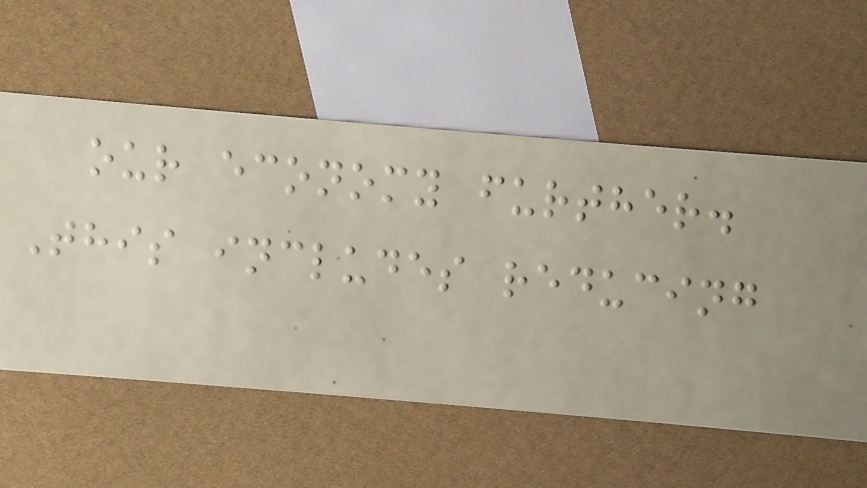our economy further.
This includes reducing
